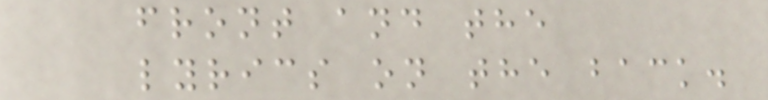front and the
lyrics on the back.
